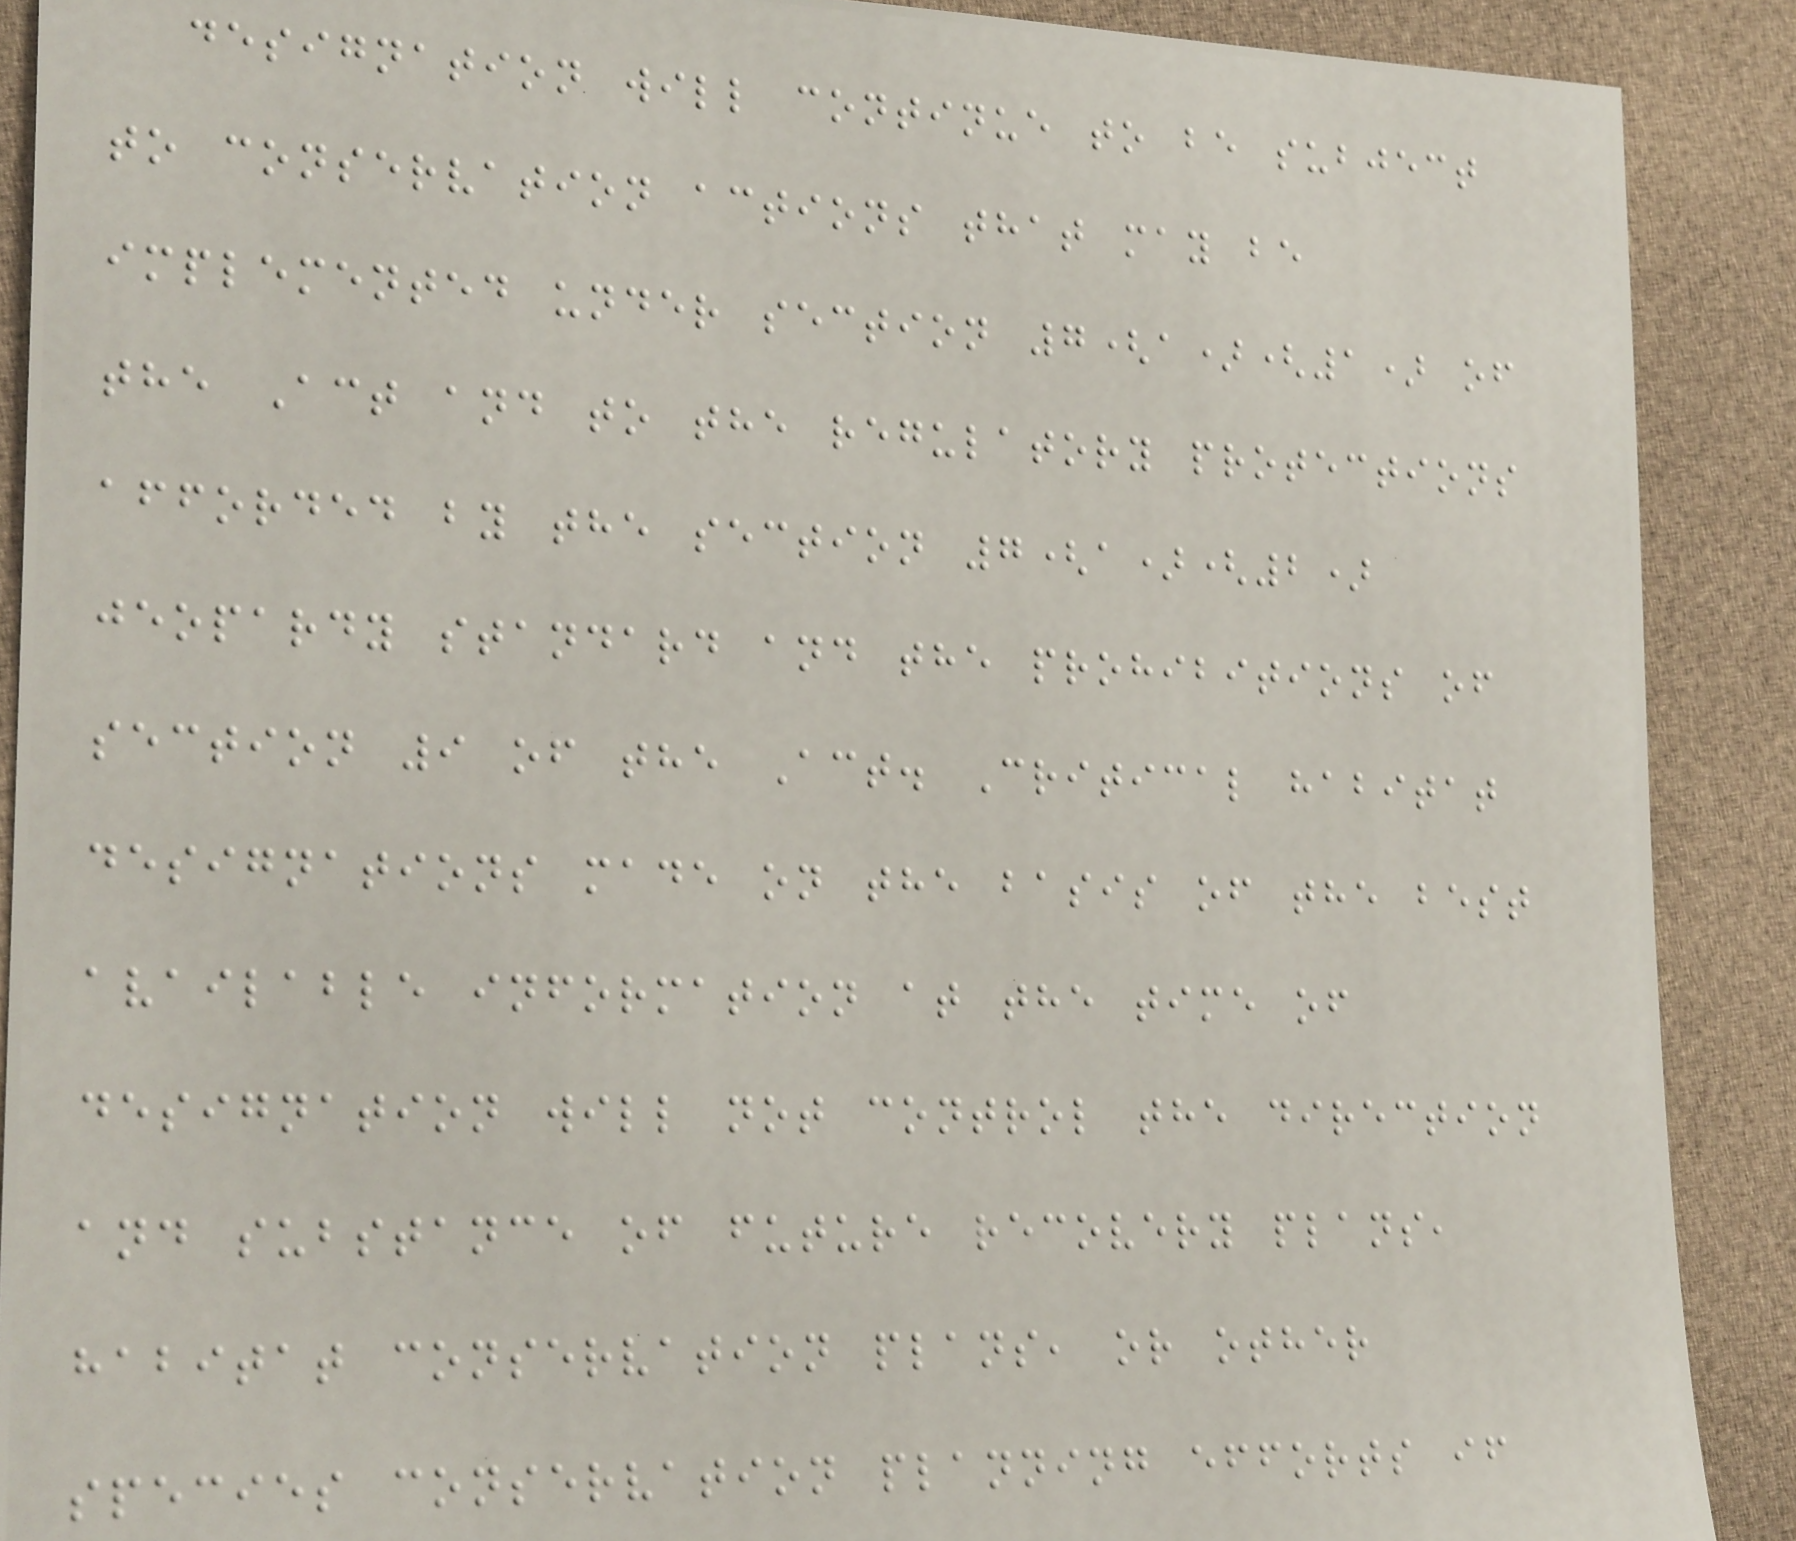designation will continue to be subject
to conservation actions that may be
implemented under section 7(a)(1) of
the Act and to the regulatory protections
afforded by the section 7(a)(2)
jeopardy standard and the prohibitions of
section 9 of the Act. Critical habitat
designations made on the basis of the best
available information at the time of
designation will not control the direction
and substance of future recovery plans,
habitat conservation plans, or other
species conservation planning efforts if
